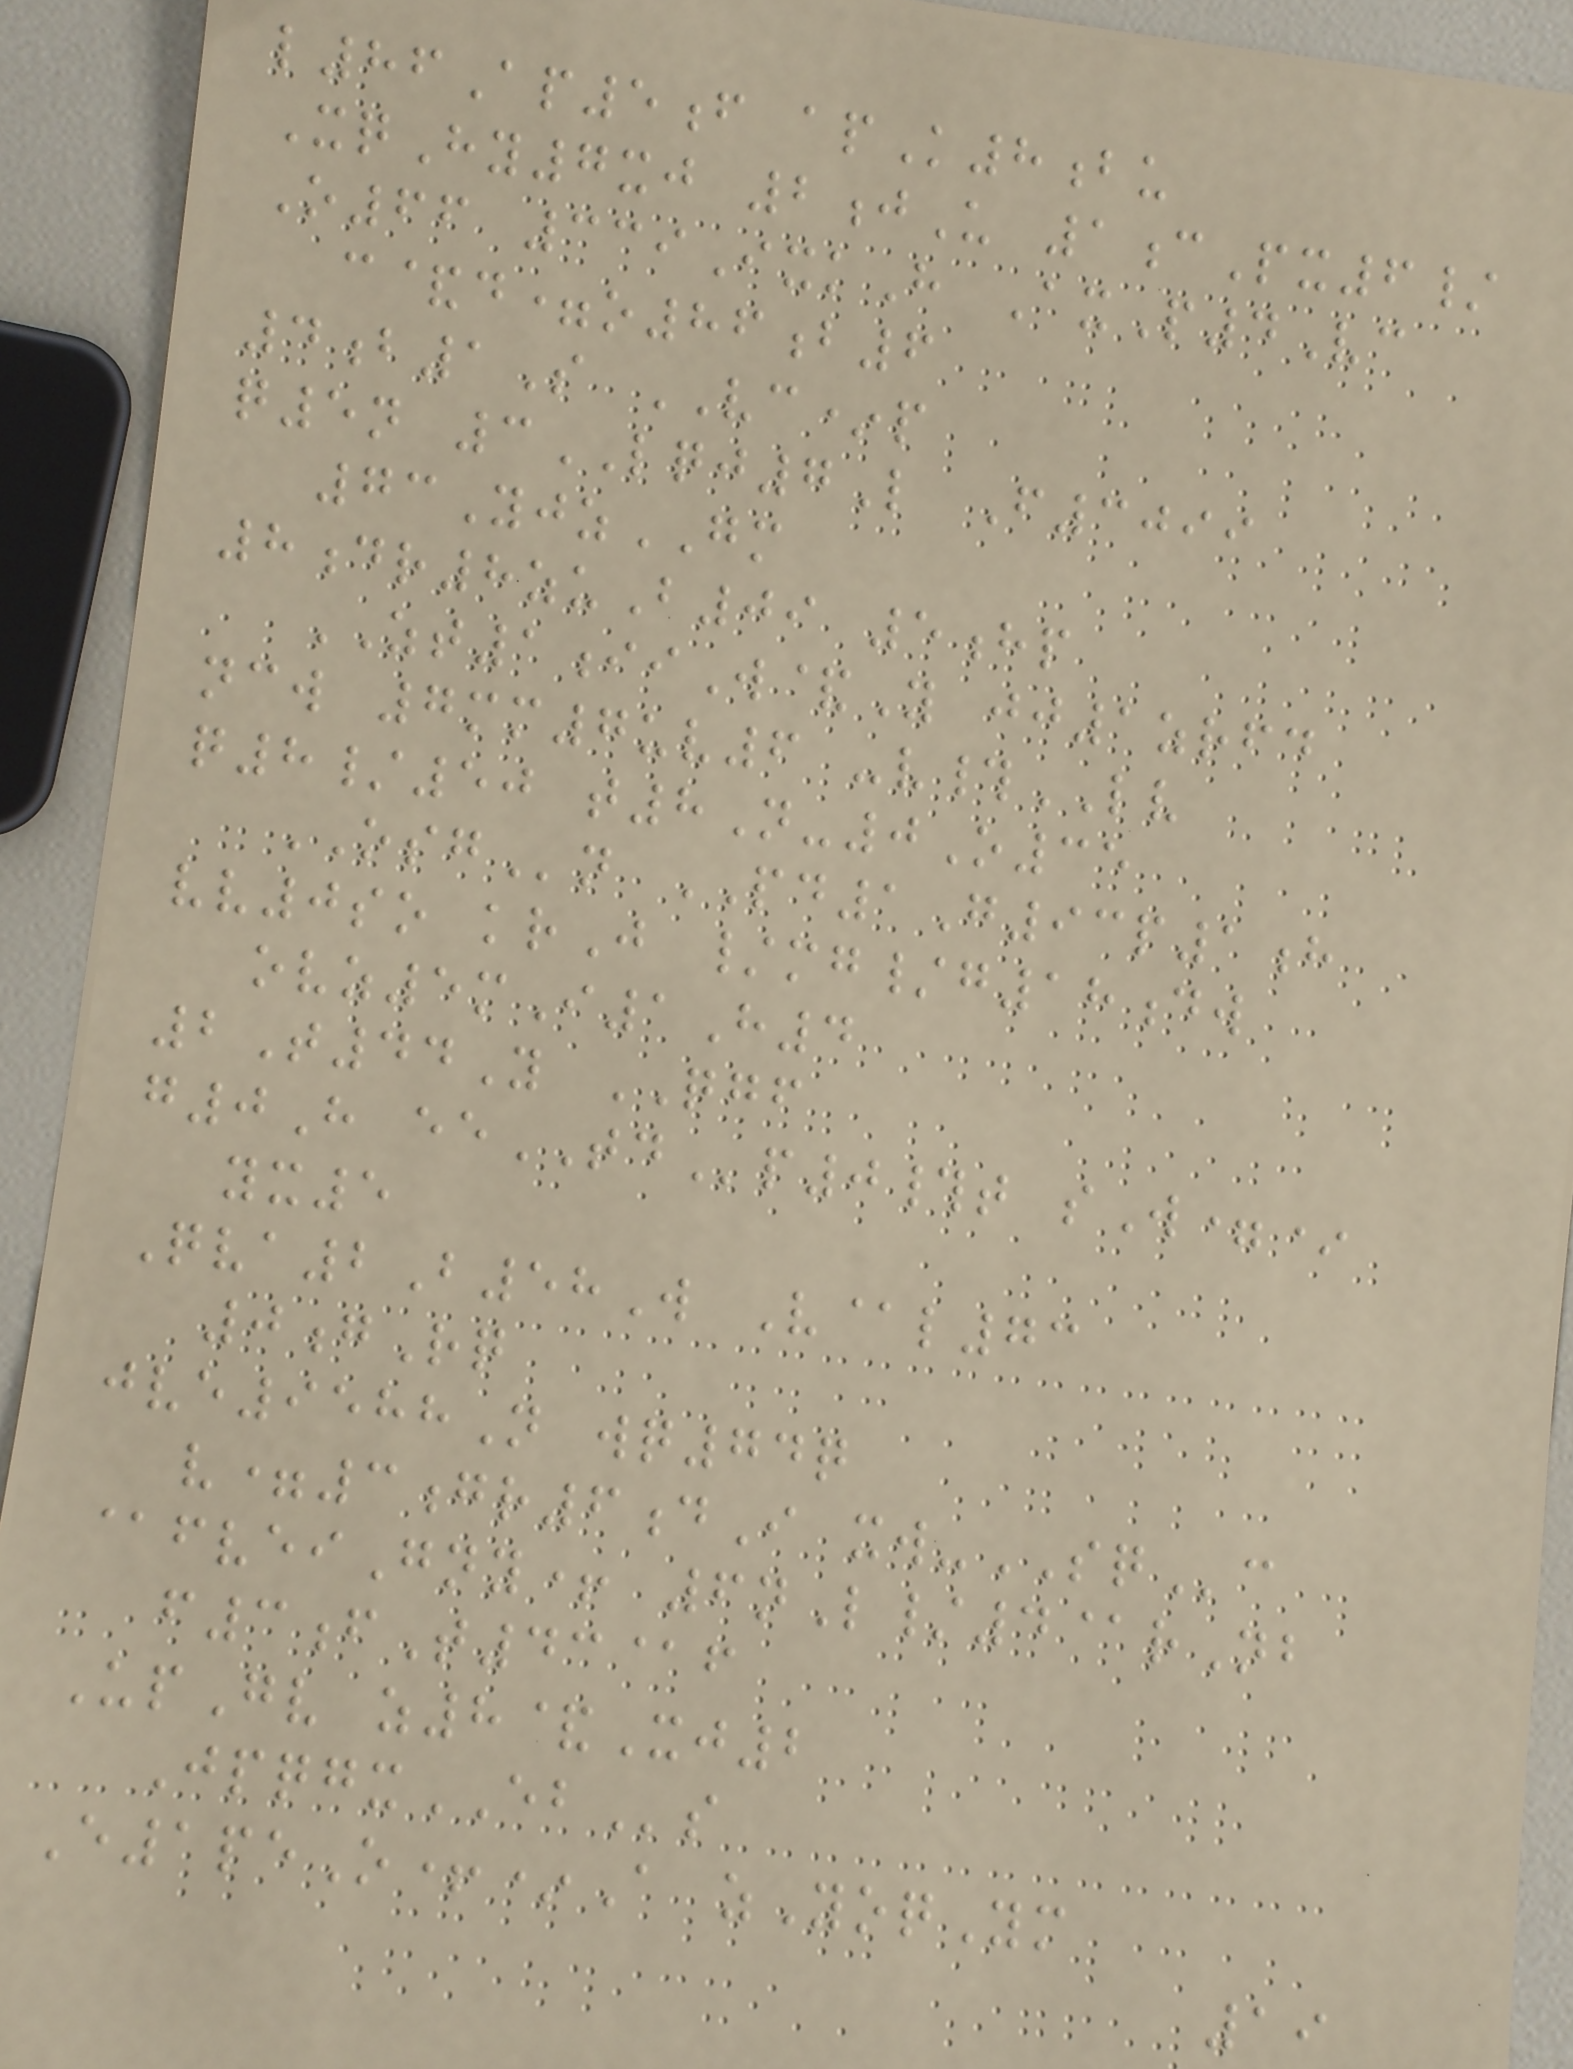l86Ap5f apK8bu
XqHy7xj 2jU 1cPx6/
O66 339IxkH AxP4Vc
c&d=o86b6
4b1S VC*p
q5n 3LQJ7L F3099
73YjzGM
8dr8zuB09 5hp
ZT1iiW&Y jj1zrfd
ncw 7mm7uv6 -v#LV
q8/50 t8N-0O35
OSGn PD1G93p1h
vv0so krJ /mg/g18dw
ovz5mI1H4
2T44Y QGF
g0H eeTDp0#t sW=*
yx5
Qva2B58W V@l73
0gRq
jve9588N wq74q
v=3gr6dI xw-SQc
@fveiGny+ 6nL/4@rNb
f3fT43@f
UpGv z8&Xj2
JpqgxEBs
E1peO+*A zYoqYm
19
